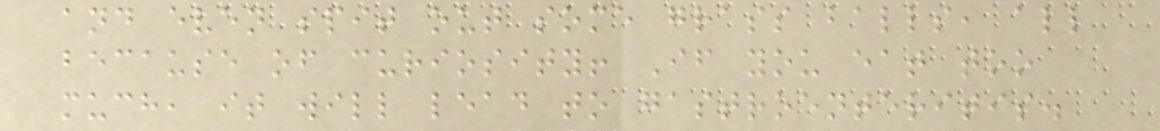and even spit out some grass balls, all
because of curiosity! If you eat too
much, it will lead to gastroenteritis.
